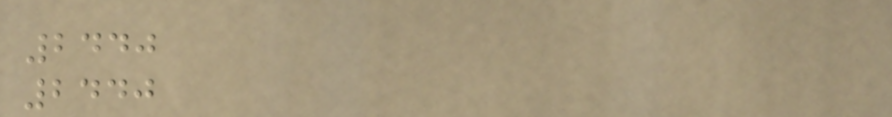2440
2440
